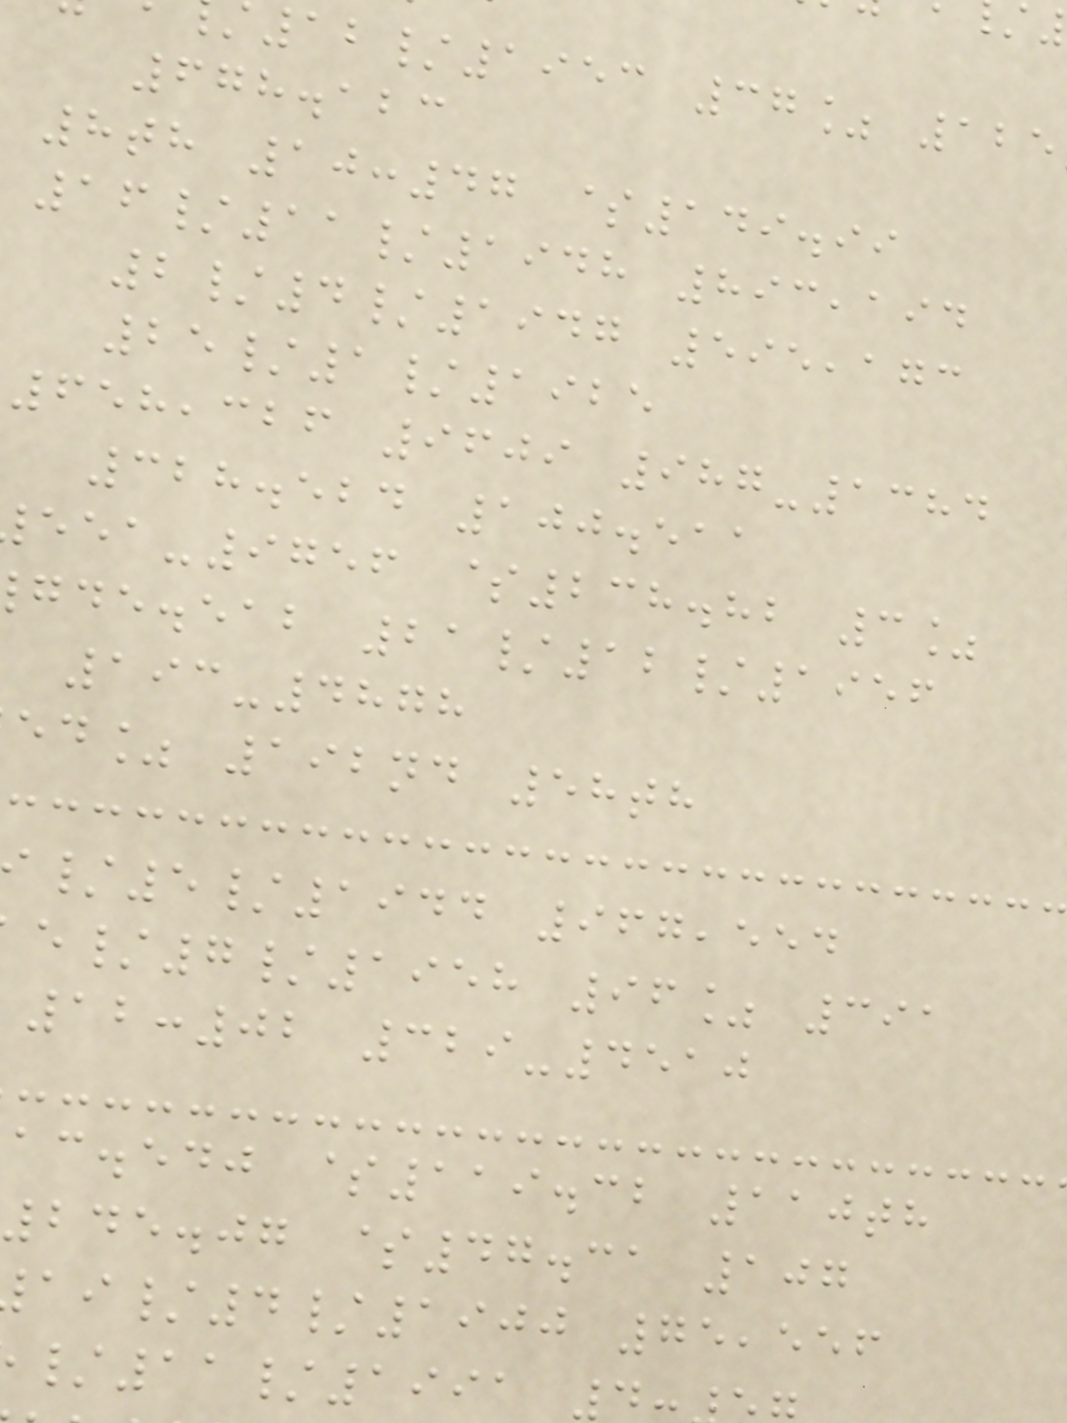12/1953 37% 125
678.123
8th 10:47 $149.99
16/11/1948 893,194
2/4/1947 595,173
25/1/1925
658,326 9609 987-1384
328.524 100.511
-9756 $238.82 3%
gde.eab 21/12/1956
193-4878
ed% 192nd 58th
/5/1944 967,554
/7/1958 96% 391
12:02 329-4510
ac.edj $119.32 110th
245.07 $47.31 107
/4/1900 75,556
/11/1991
